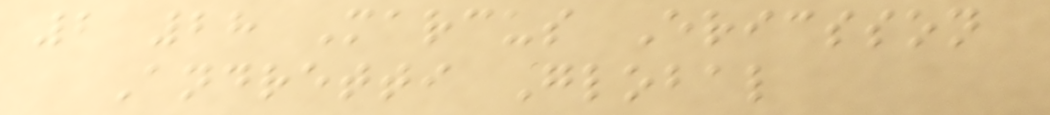2 28 Marcus Ericsson
Andretti Global
